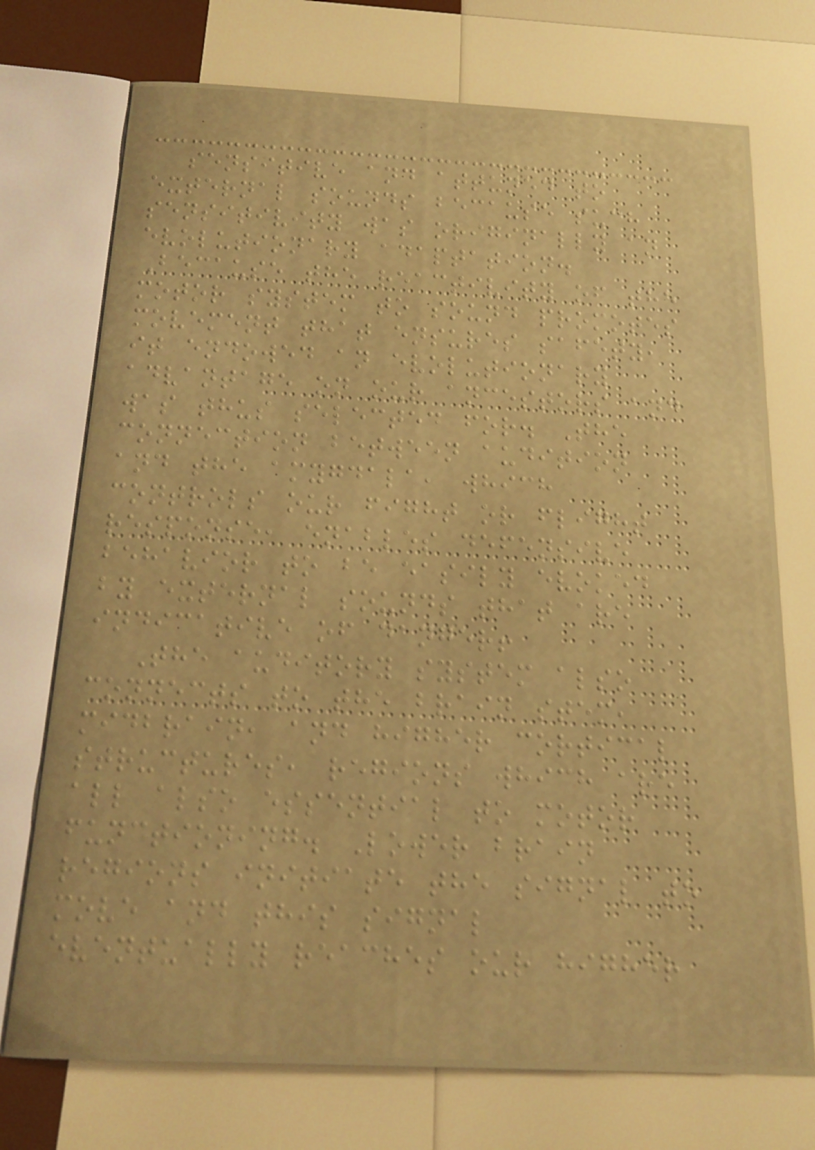sensitive and attuned to
external sounds because such
sensitivity was originally an
evolutionary adaptation.
Because the reactivity of the
motor system to sound promotes
movement that ensures safety,
it endowed an evolutionary
advantage on our ancestors and
was thus selected for. The
connection between audition
and the amygdala, which
controls our fight or flight
response, enables defensive
behavior to be easily evoked
by external sounds that are
indicative of danger!
The auditory system also
connects to the brain stem,
midbrain, and higher cortical
structures, regions which are
all also essential to motor
functioning. Lower brain
regions initiate the signal to
move and this signal
eventually reaches our higher
